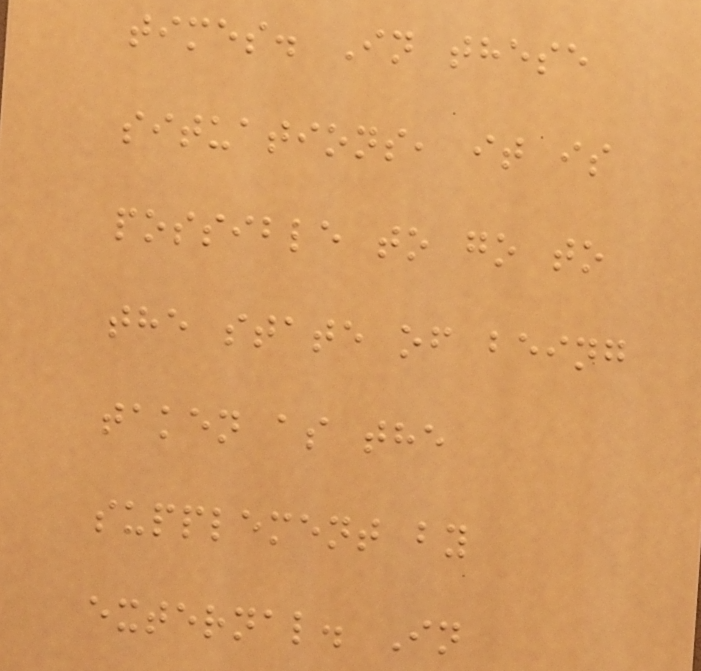times. In these
situations, it is
possible to go to
the state of being
taken as the
supplement by
external. In
